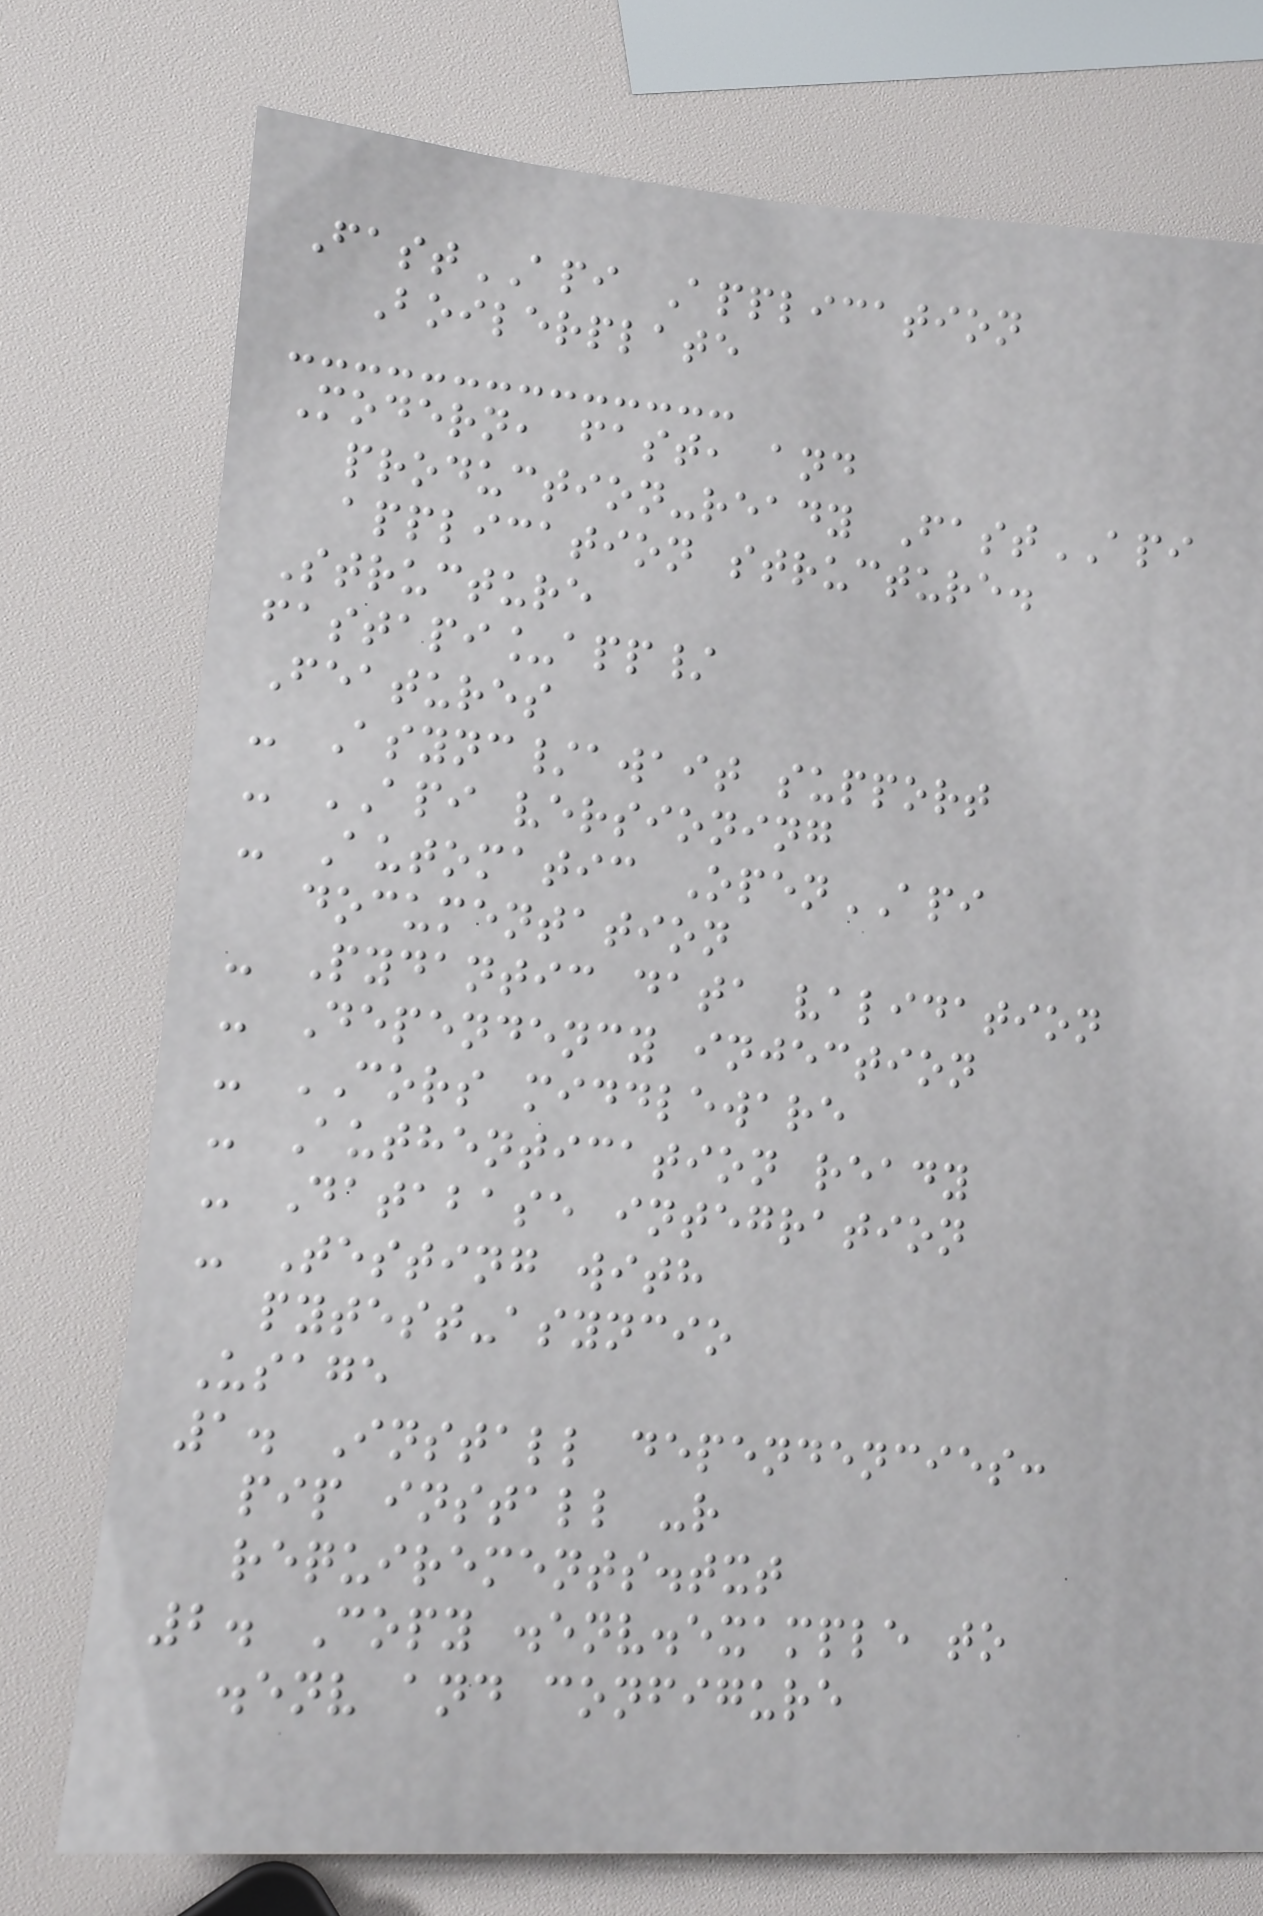FastAPI Application
Boilerplate
Modern, fast, and
production-ready FastAPI
application structure.
Structure
fastapi_app/
Features
- Async/await support
- API versioning
- Automatic OpenAPI
documentation
- Pydantic data validation
- Dependency injection
- CORS middleware
- Authentication ready
- Database integration
- Testing with
pytest-asyncio
Usage
1. Install dependencies:
pip install -r
requirements.txt
2. Copy .env.example to
.env and configure
